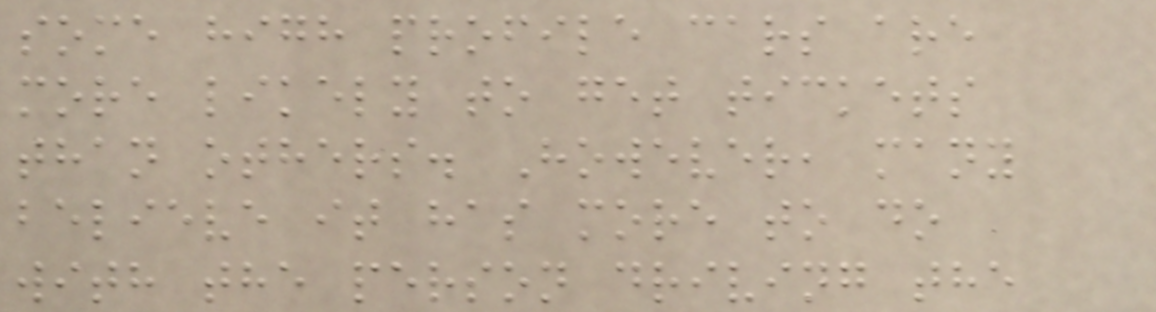some high profile cars are
more likely to get tickets
than others. However, many
believe it has more to do
with the person driving the
